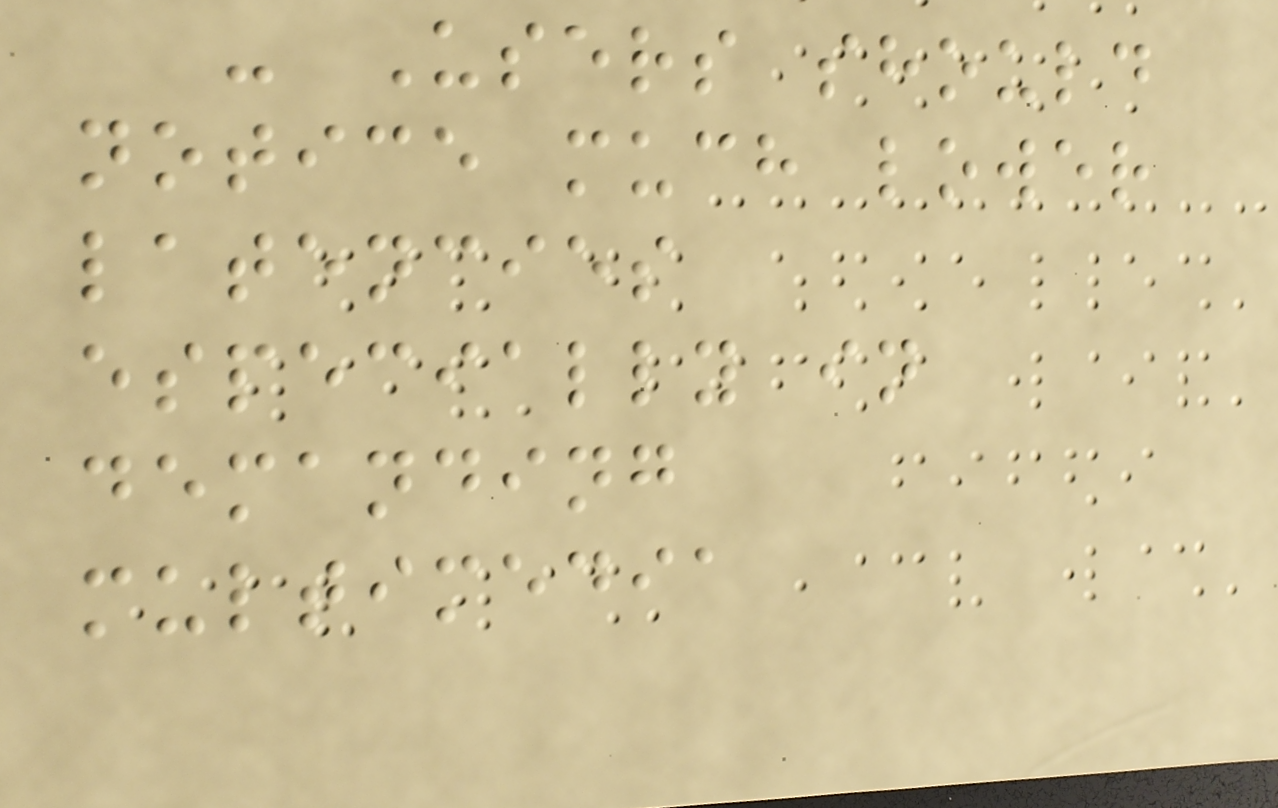- Users should
notice much lower
latencies
especially in
demanding
multimedia
